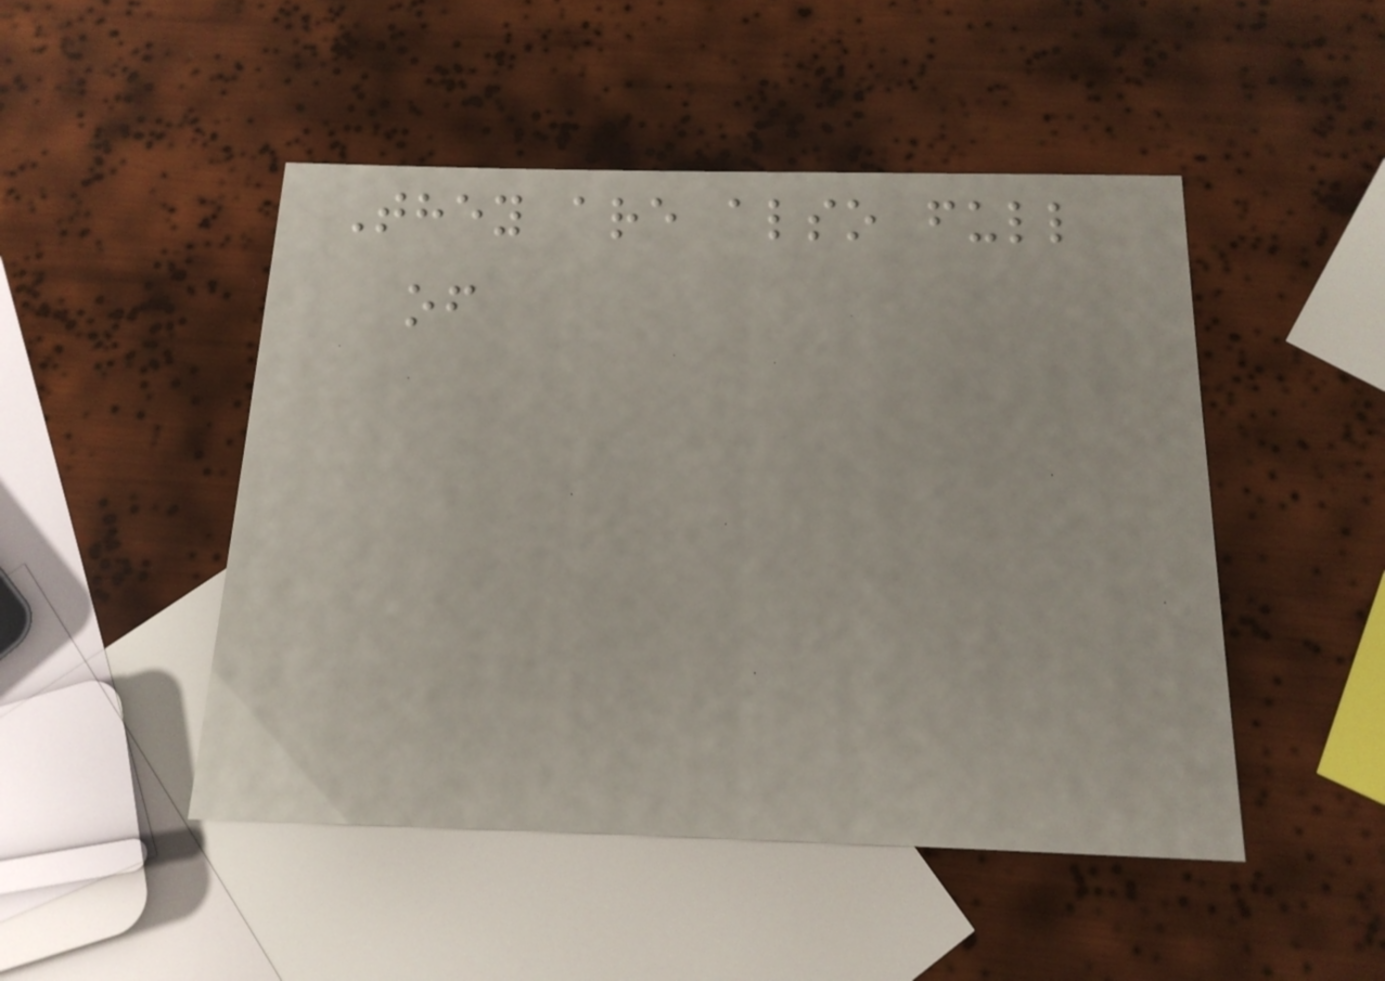They are also full
of
